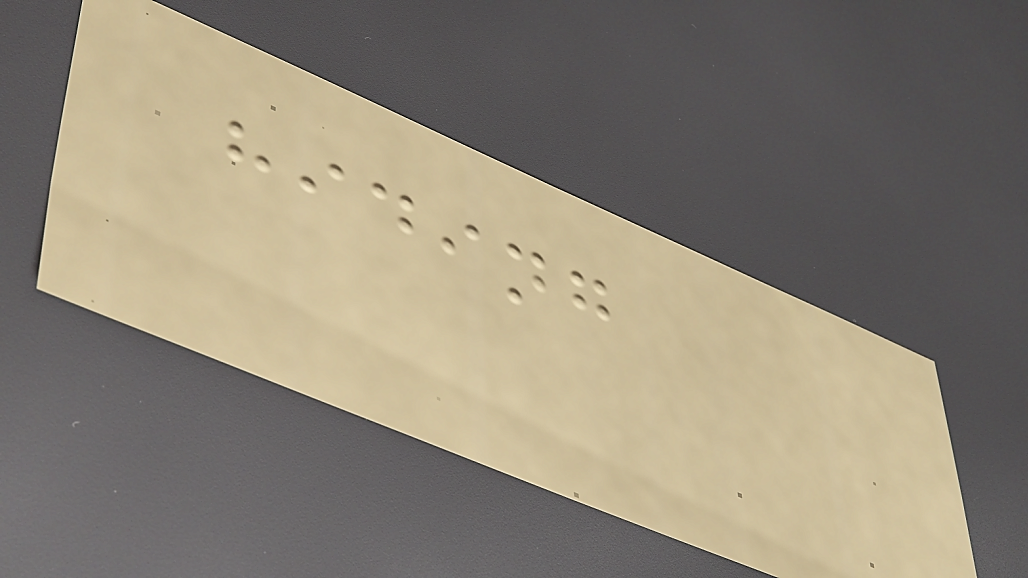hiding
